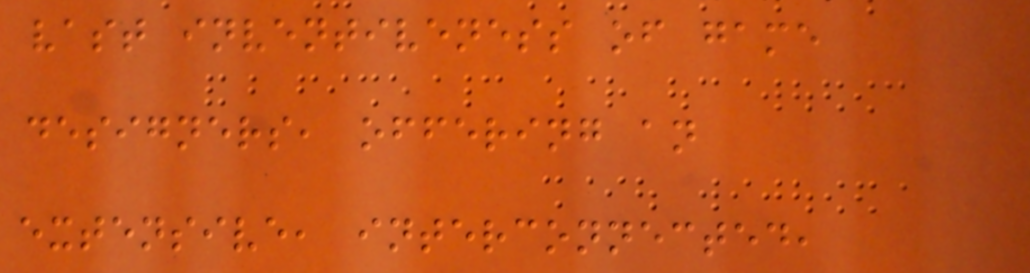vast inventiveness of game
designers, offering an
extensive, interconnected,
